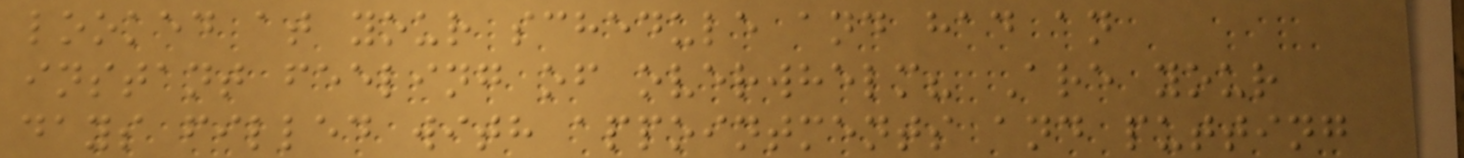looked at your schedule and had an
instant feeling of overwhelm? Are your
days filled with appointments and putting
